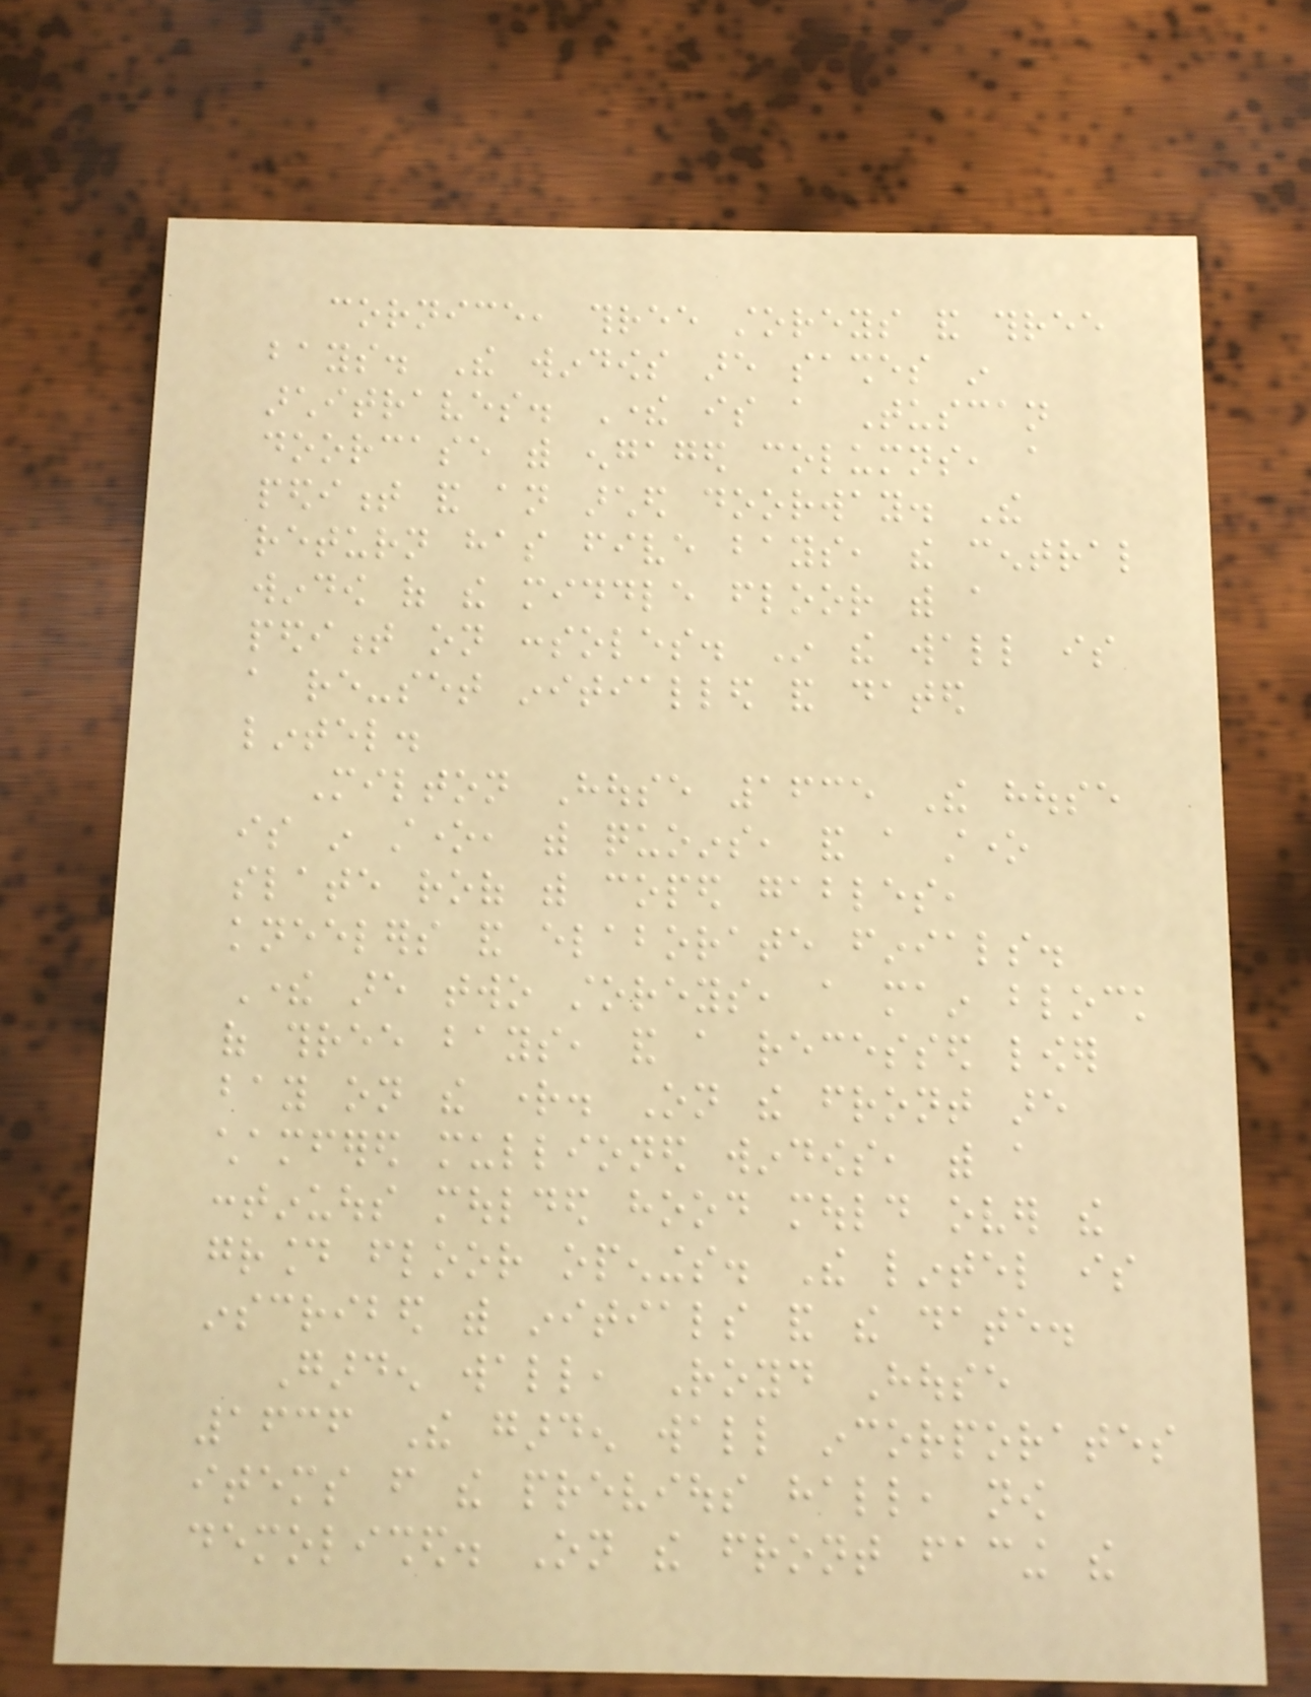cornice, three storeys and three
bays. The windows are sashes in
architraves. There is a Tuscan
doorcase with engaged columns, a
pediment and an arched doorway. The
return has five bays, the central
window of the middle floor with a
pediment on consoles. In the wall is
a re-set initialled and dated
lintel.
Milton House 1635 The house
is in stone, with quoins, and a stone
slate roof with coped gables,
kneelers and elaborate finials.
There are two storeys, a main block
of three bays, and a recessed lower
bay on the right. On the front are
chamfered mullioned windows, with a
continuous moulded hood mould over the
ground floor openings. The lintel is
inscribed with initials and the date.
Garden wall, Royd House
1636 The garden wall incorporates
items from the previous hall, now
demolished. On the front facing the
